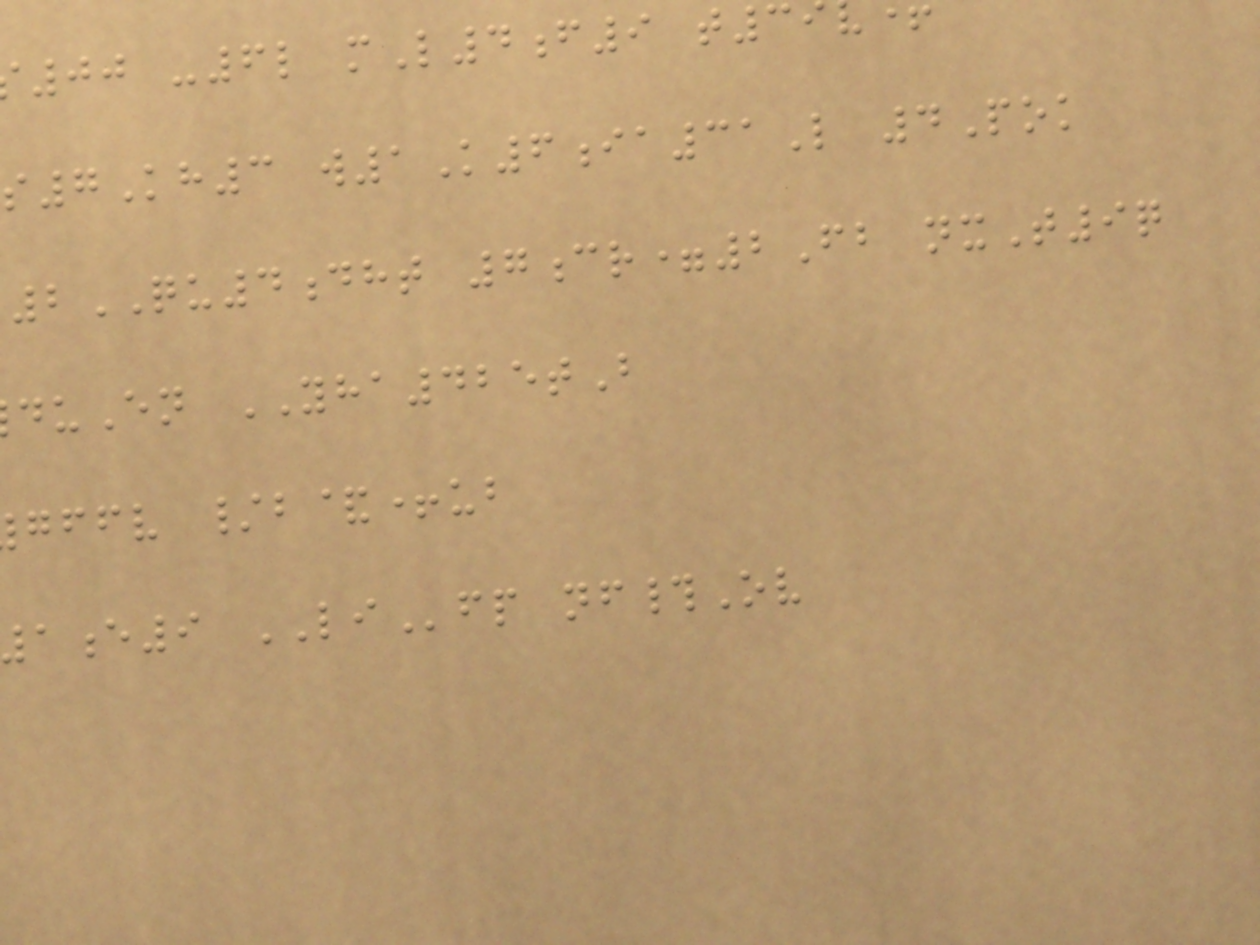00 -6l mL4f9 t3
s7Kh3 w1K6ia31L 4Pok
2QU4dht 7cr=2Fb nxT9q
uEn YHA425tB
gffv /b&+ub
e9 LIfp nf#Ov
